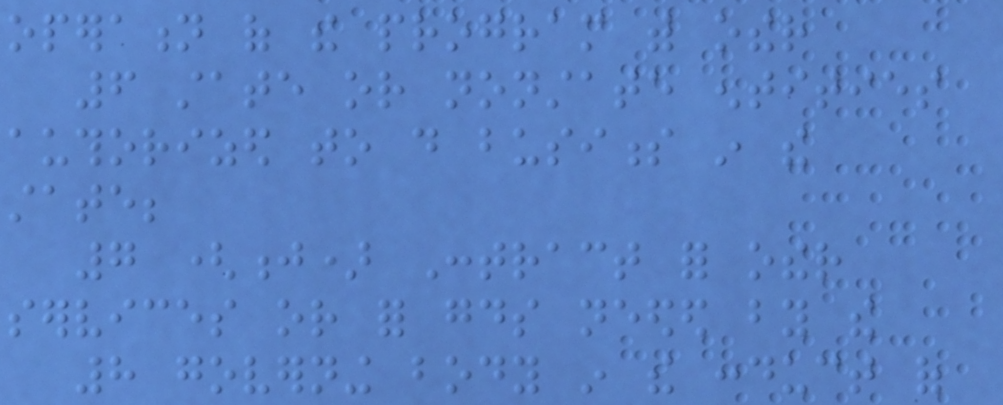operation of the program with other
6 state or nonstate entities
authorized to do business in the
state;
7 (j) Contract for other
services or for goods needed by the
8 governing body in the conduct of
